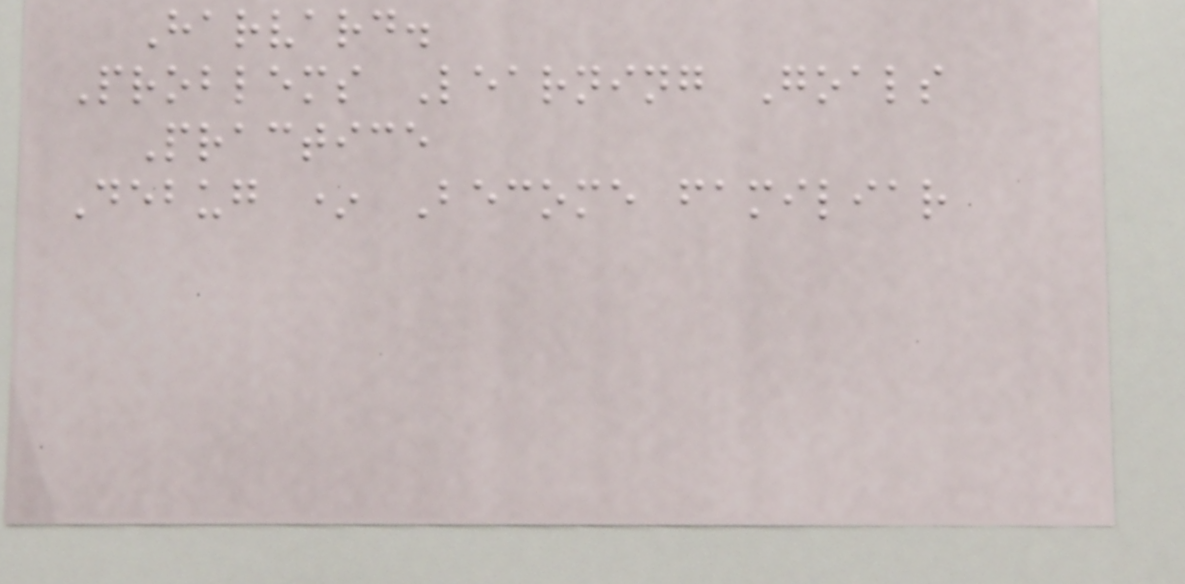Harvard.
Problems Learning Goals
Practice
Debug * Become familiar
